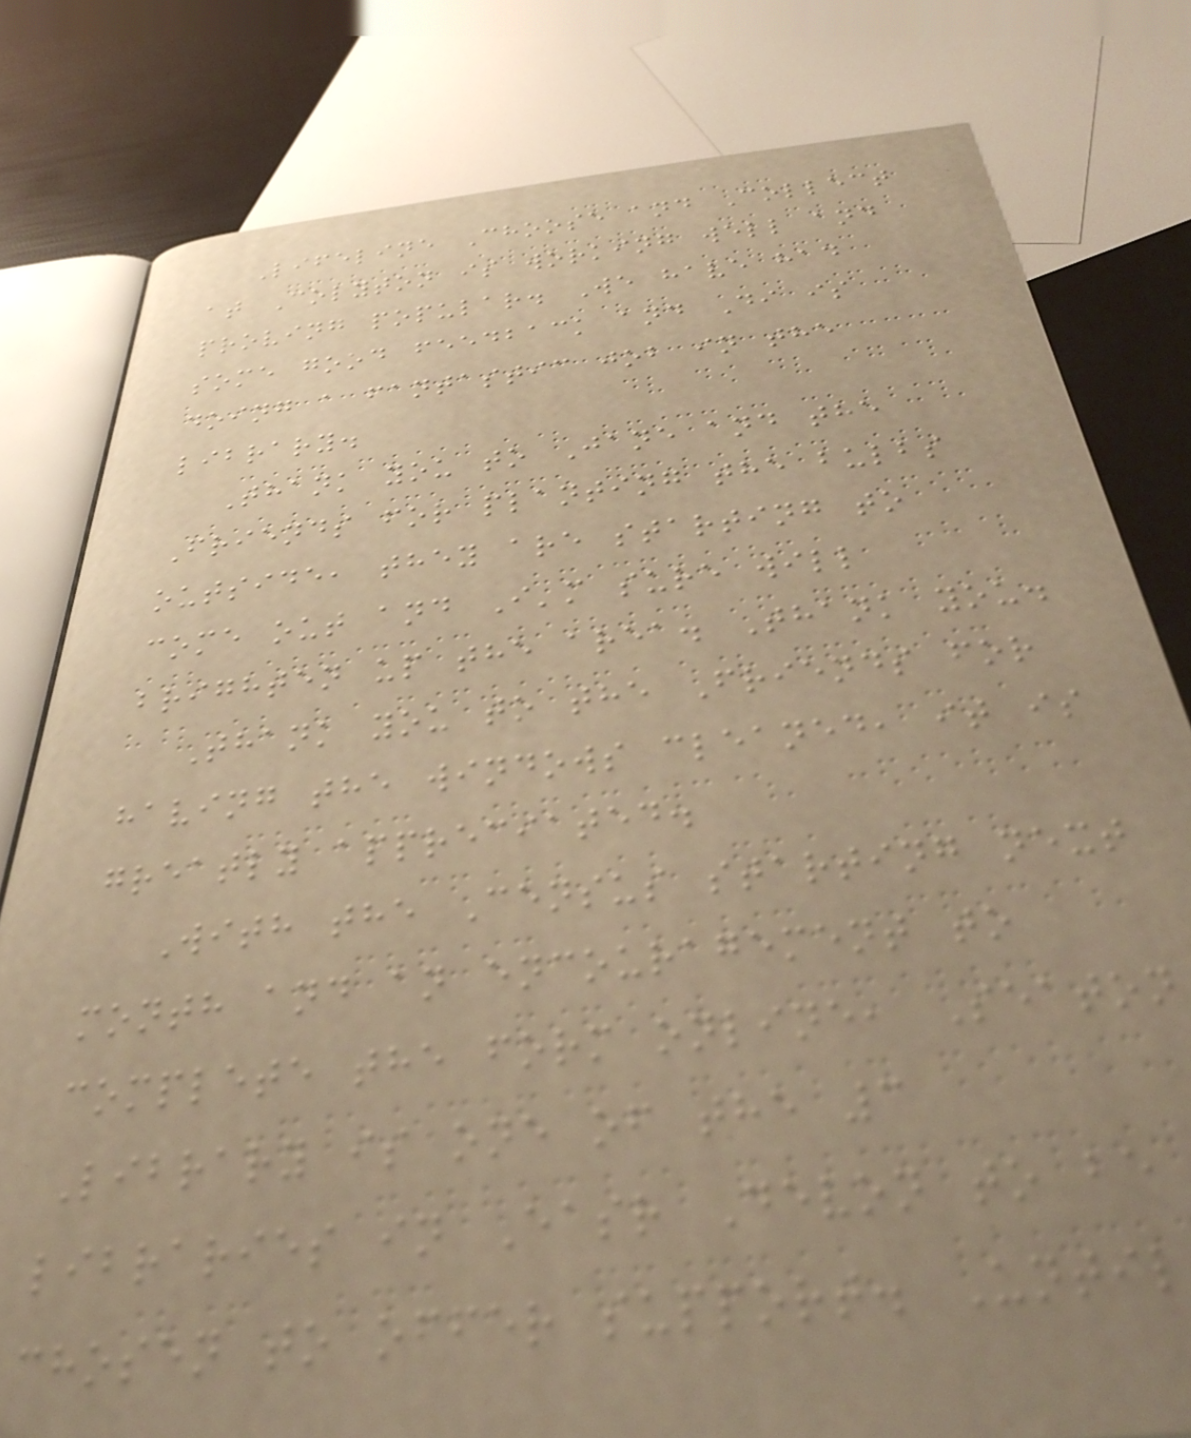Lifeline Choose and Collect
at Colyton is working well and
proving popular. We have had
some good feedback and Di is
doing a fantastic job in the
library.
Thank you to Jane and the
Friends for planting the bulbs
outside, they are starting to
come out and I'm sure will
brighten up the area. Thank you.
Thank you to the Friends for
having the windows cleaned, it is
greatly appreciated.
With the Census starting next
month and an encouragement to
complete the form online, Seaton
Library is one of the 3
libraries in Easr Devon to be
chosen to offer support. Until
